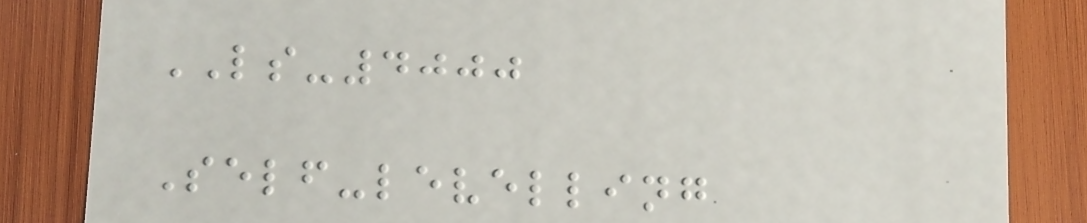LS-4000
Self-levelling
